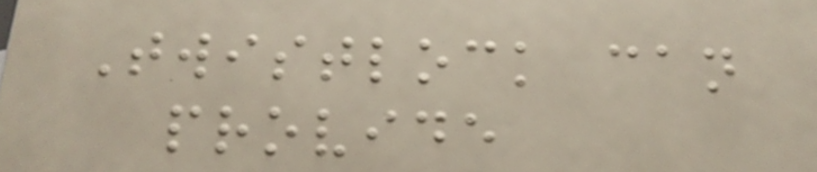Twistlock can
provide
